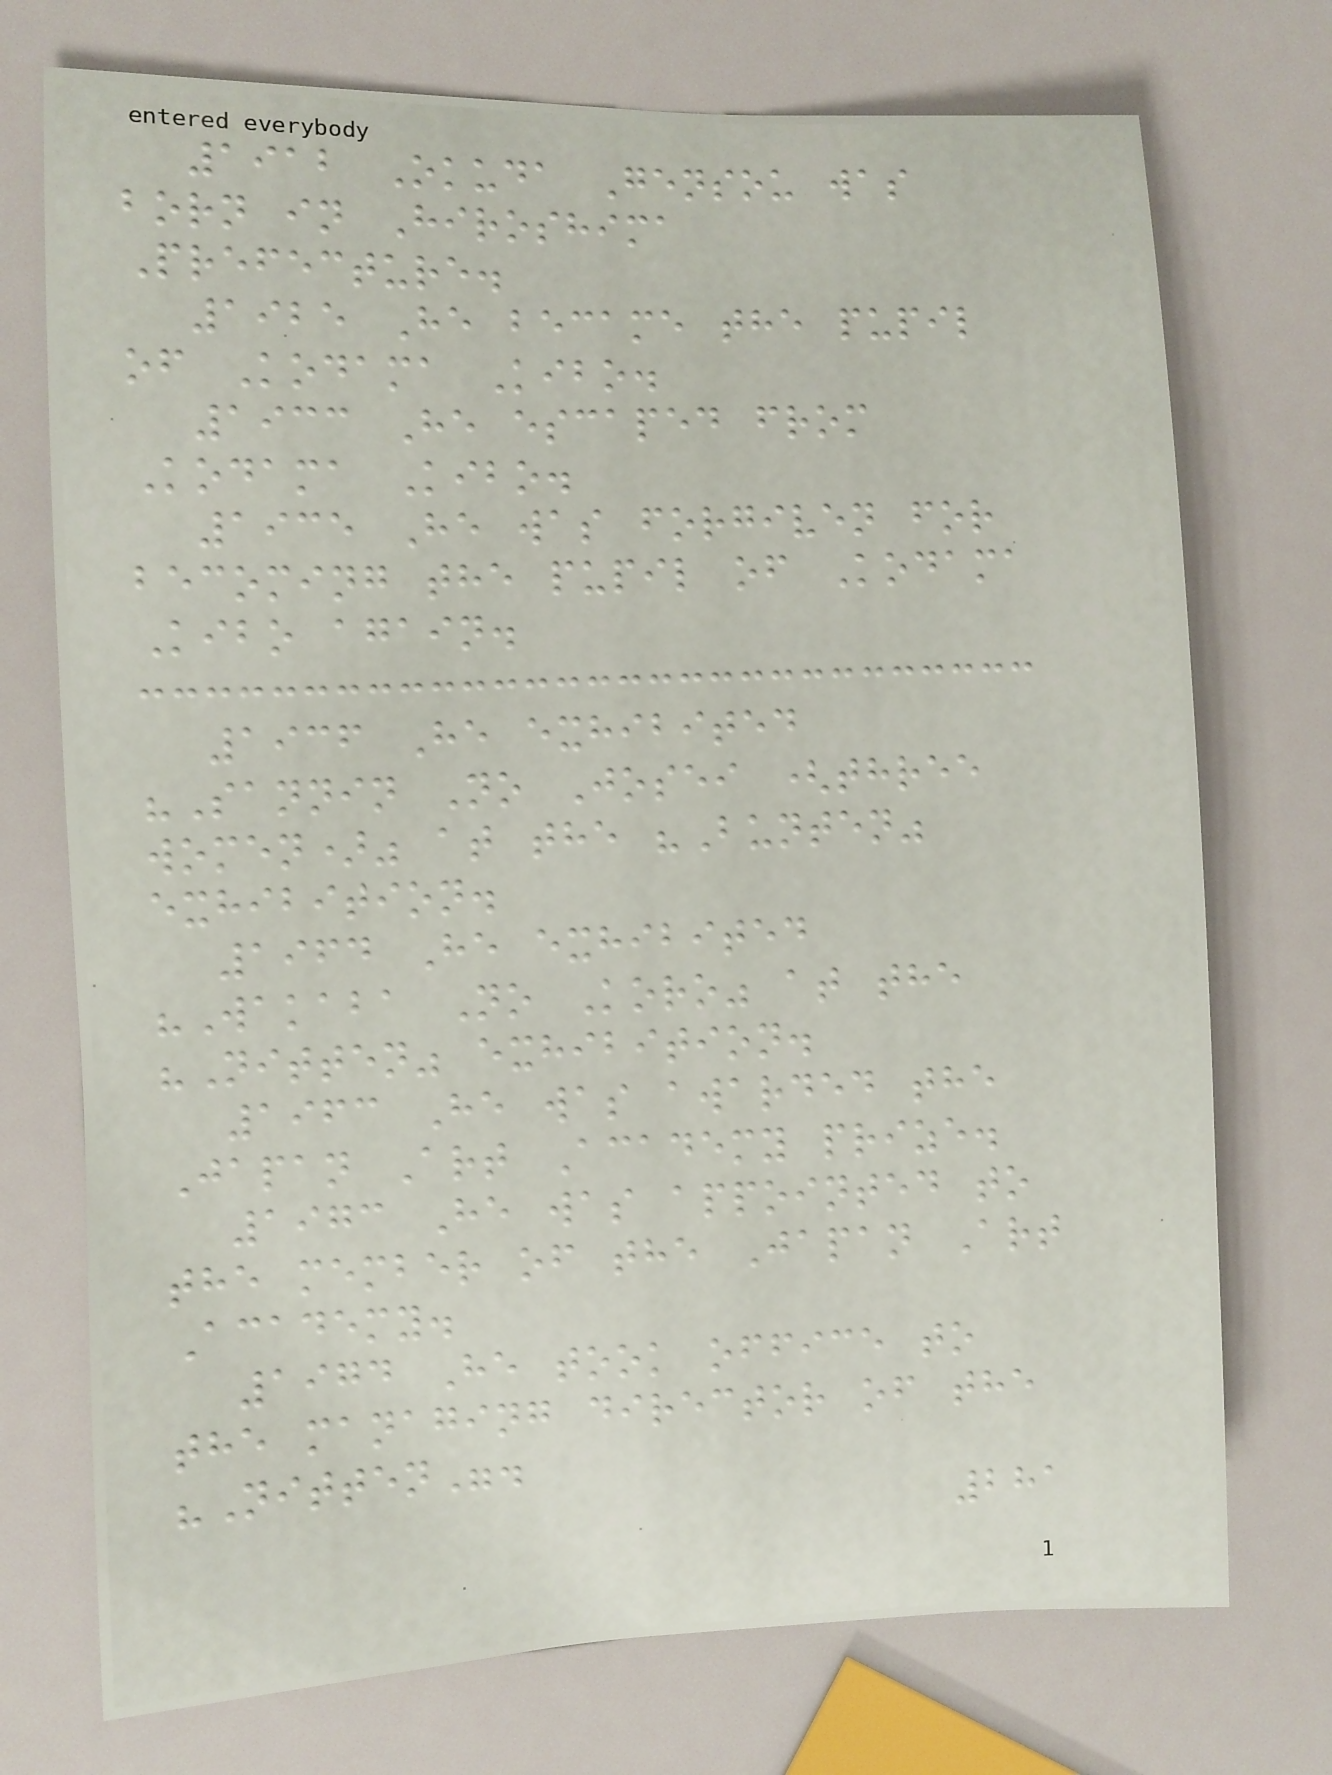1912 Okuda Gensou was
born in Hiroshima
Prefecture.
1925 He became the pupil
of Kodama Kibo.
1933 He escaped from
Kodama Kibo.
1935 He was forgiven for
becoming the pupil of Kodama
Kibo again.
1936 He exhibited
"Sannin No Josei (three
women)" at the "Bunten"
exhibition.
1964 He exhibited
"Wakaba No Koro" at the
"Nitten" exhibition.
1963 He was awarded the
Japan Art Academy prize.
1973 He was appointed to
the member of the Japan Art
Academy.
1974 He took office to
the managing director of the
"Nitten".
281
